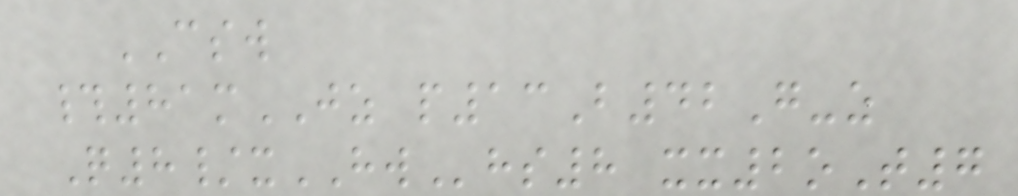CSW
#81mJZ p13B42G-z
Q8/xHWhs8 xx2oT7
